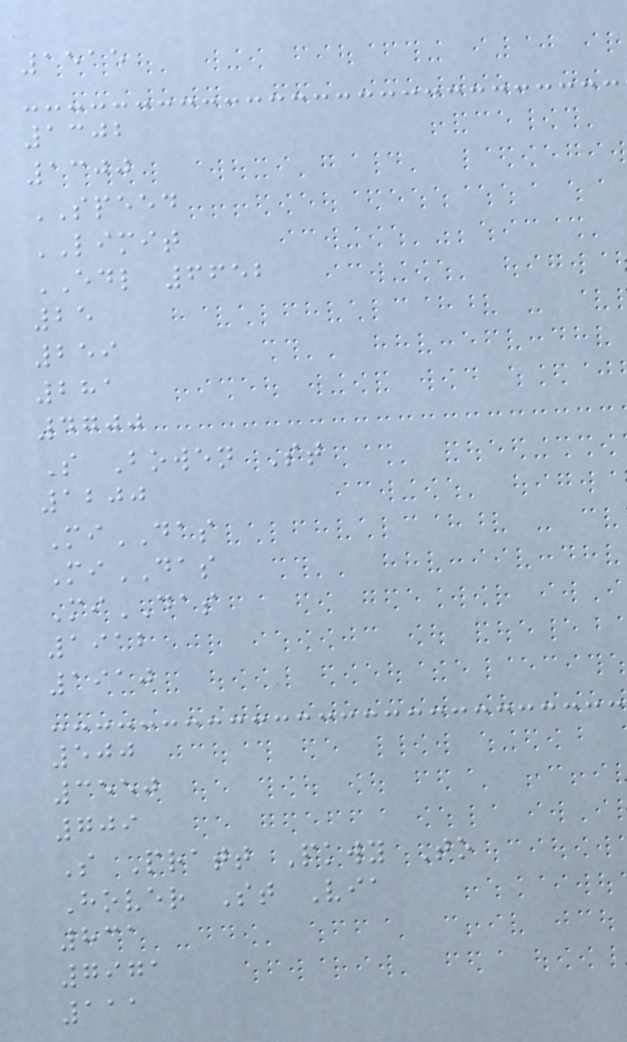1515
1302
1300
SPEED
LIMIT
EDL 6652
25
259
281
4700
S Bowen St
1200
MiDAS
MiDAS
MiDAS
1912
1910
500
3550
709
S Pratt Pkwy To
Hover St Via
831
7971
111
